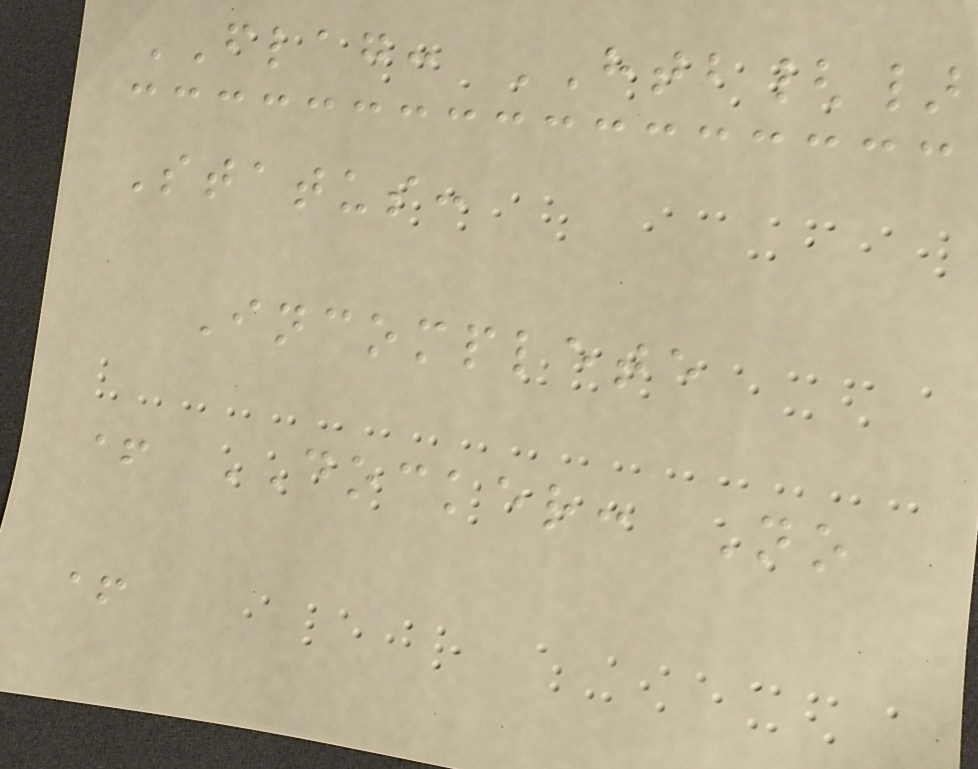FLAG: HTB{}
Status:
Incomplete
+ DOCKER: No
+
